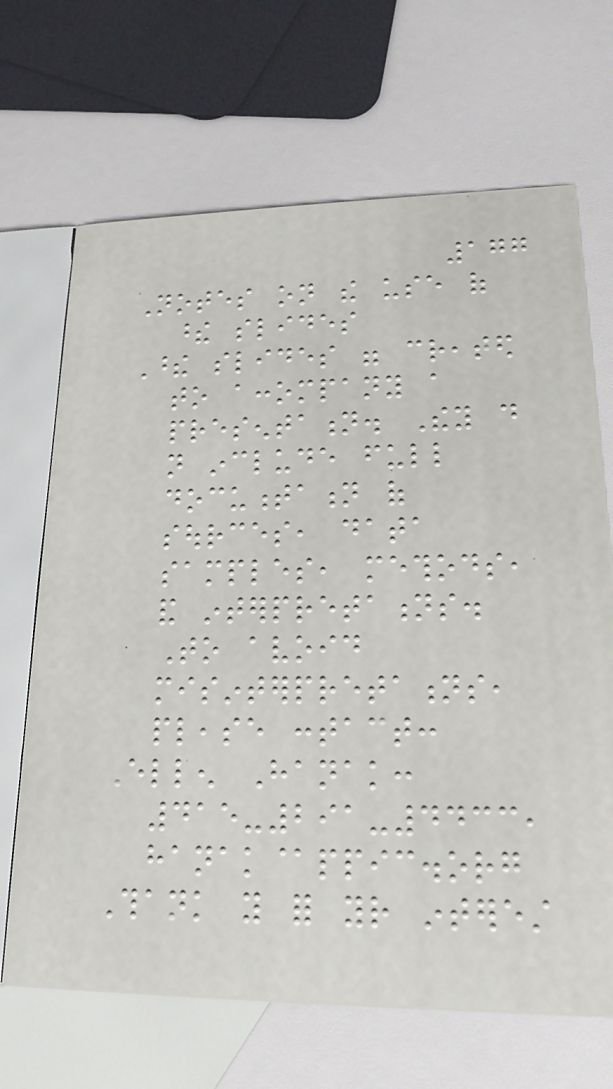177
Notes on the use of
these slides
These slides were created
to accompany a
presentation. They do
not include full
documentation of
sources, data
samples, methods,
and interpretations.
To avoid
misinterpretations,
please contact:
Ellen Hanak:
415-291-4433,
hanak@ppic.org
Thank you for your interest
